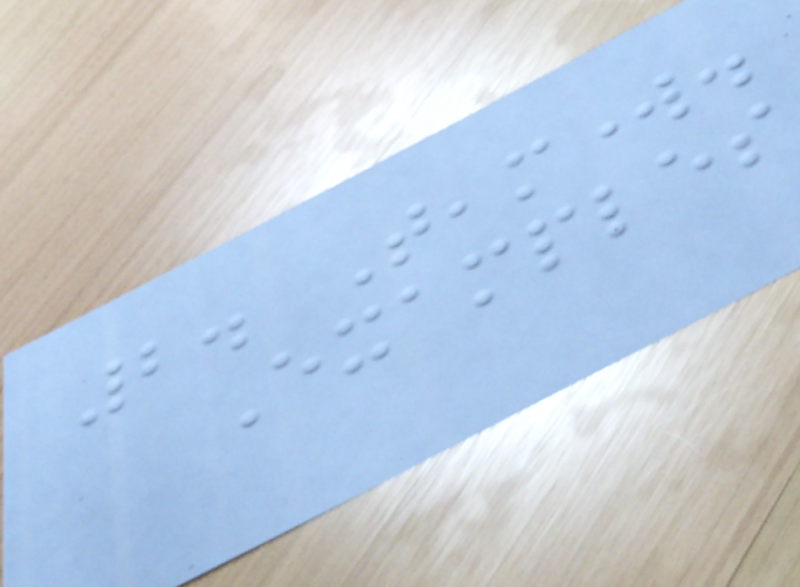2. Teamwork.
Examples
